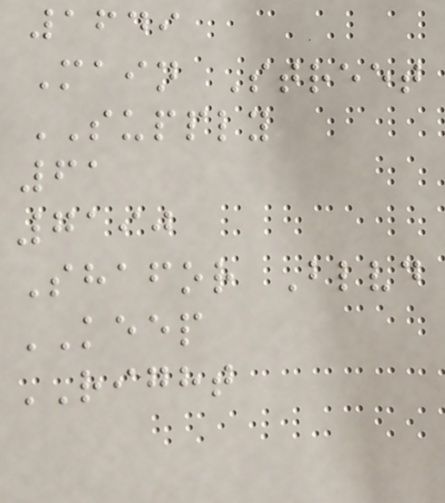1649
Main Street
SUPPLY
61
7190
Shafor Blvd
KEEP
RIGHT
